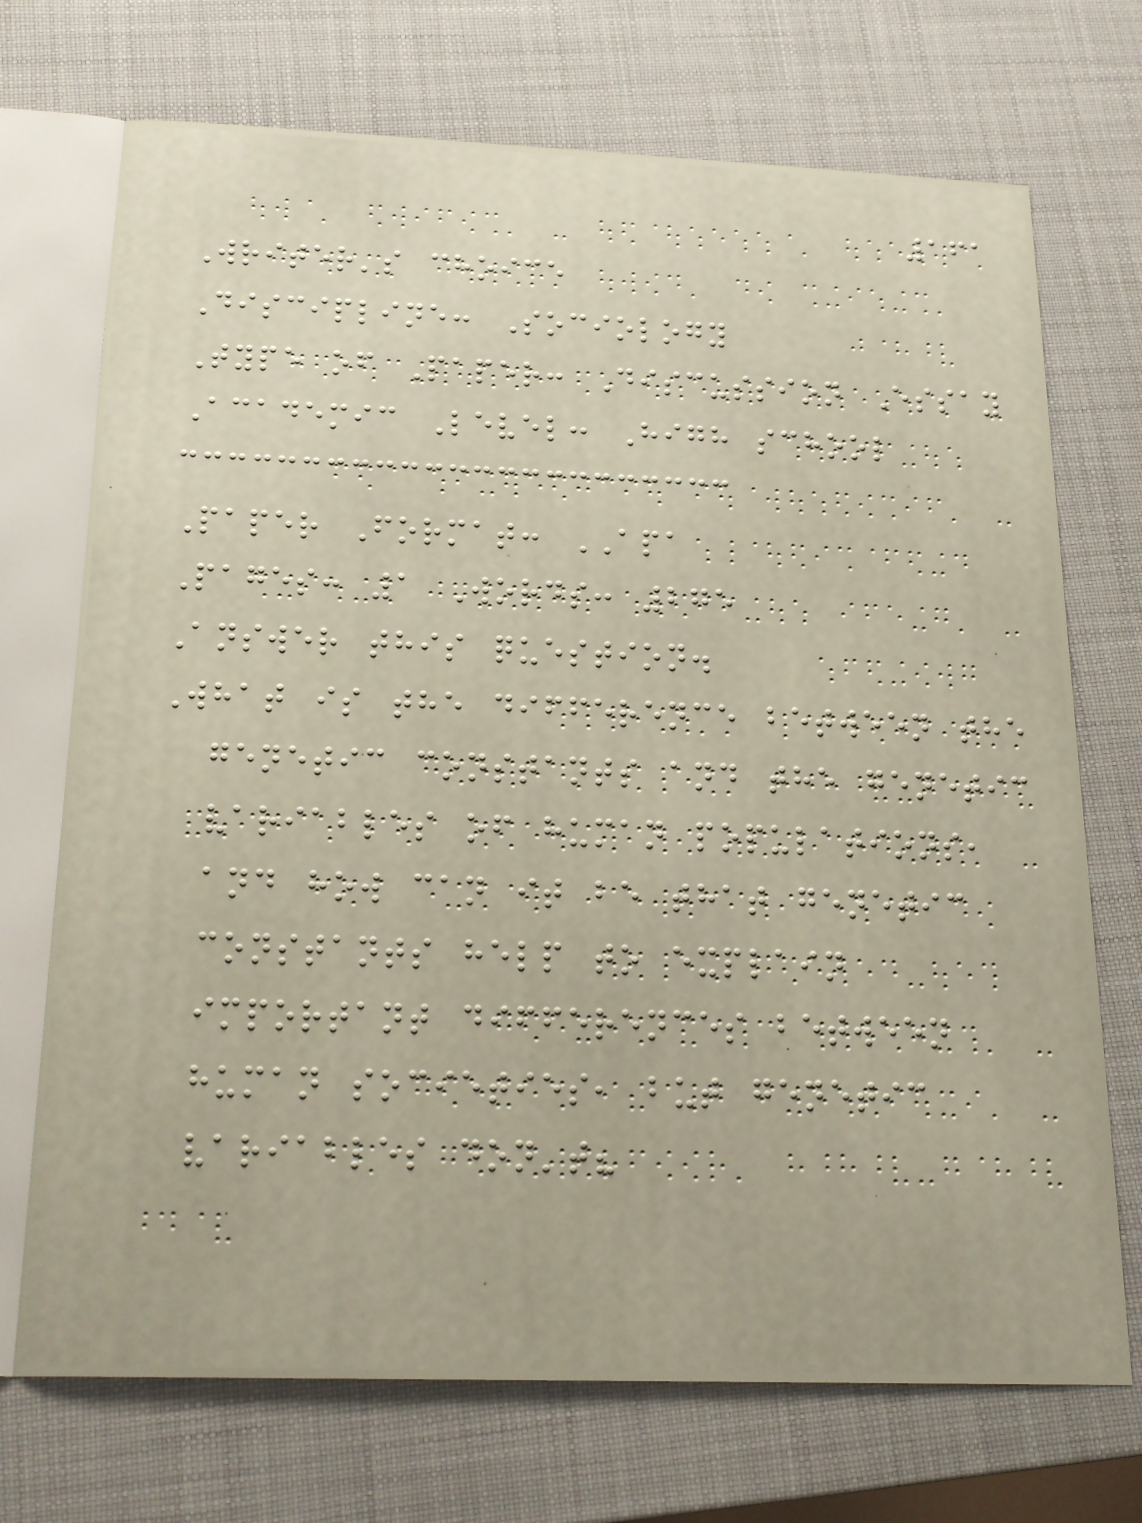161
Writer's choice
Discipline: Sociology
Type of Paper: Discussion Essay
Academic Level: High school
Paper Format: APA
Pages: 1 Words: 275
Answer this question.
What is the difference between the
genetic constants and the genetic
variables of human populations,
and how can it be that genetic
constants help to explain
important differences between
human societies, but genetic
variables don't?
